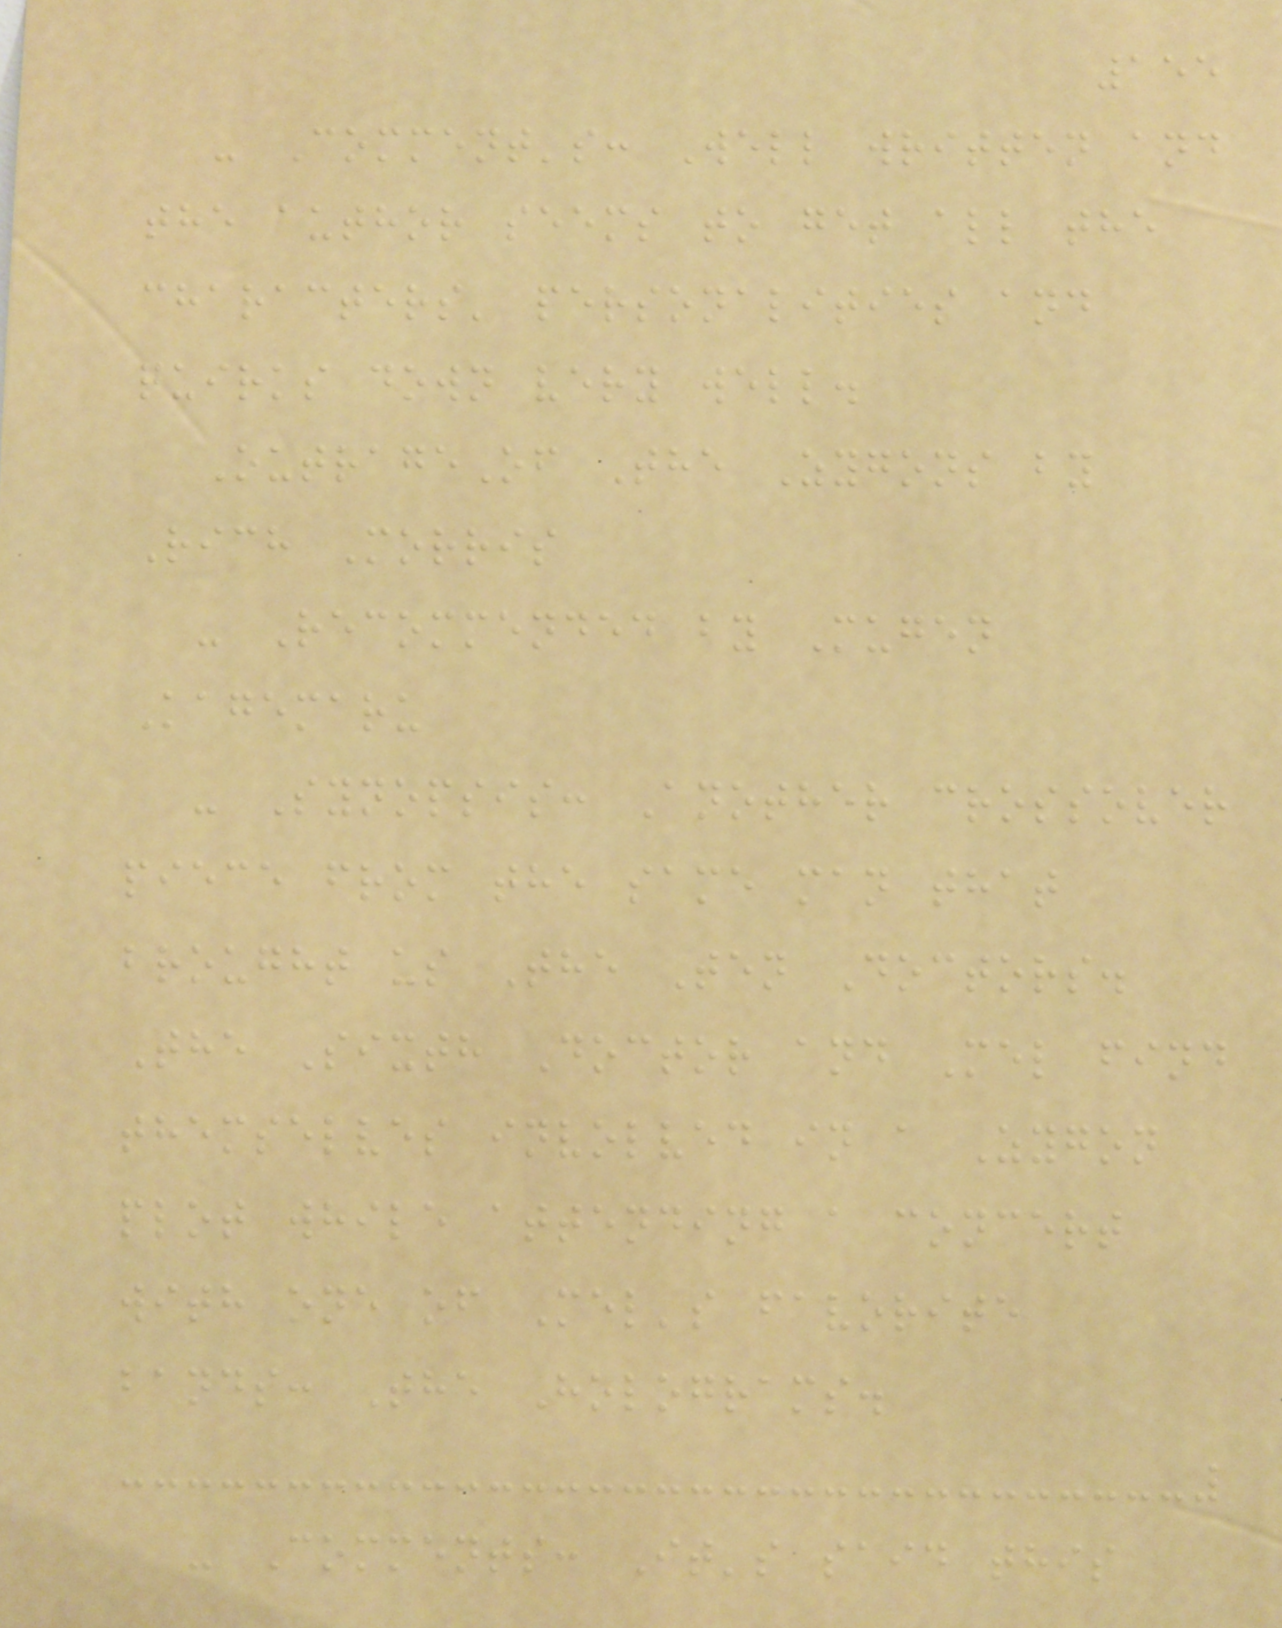155
- Comment's: Well written and
the author seems to get all the
characters' personalities and
quirks down very well.
OutrageOf The Zygons by
Rich Morris
- Recommended by Mugen
Kagemaru
- Synopsis: Another crossover
piece from the same man that
brought us The Ten Doctors.
The Sixth Doctor and Mel find
themselves involved in a Zygon
plot while attending a concert
with one of Mel's favorite
bands: The Holograms.
- Comments: It's said this
